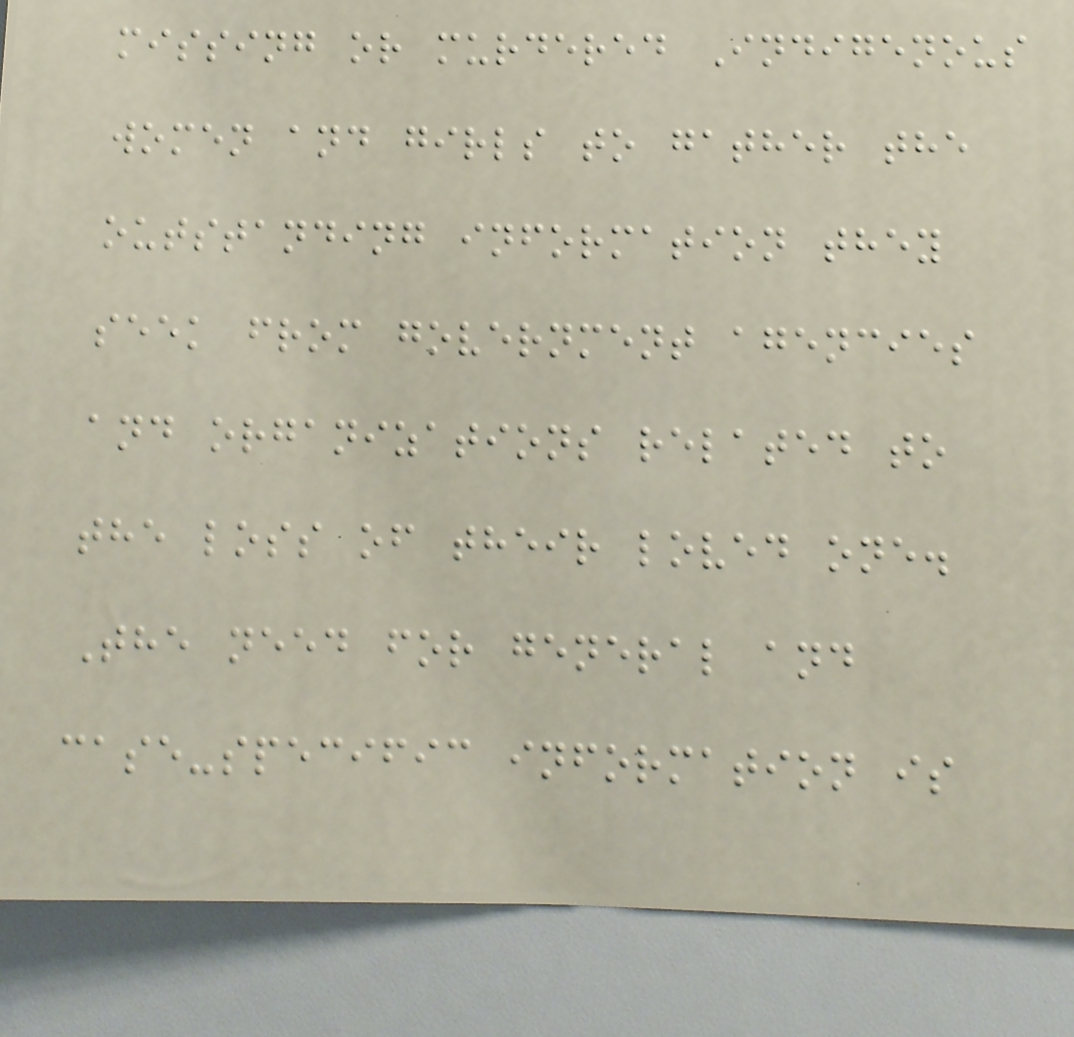missing or murdered Indigenous
women and girls to gather the
outstanding information they
seek from government agencies
and organizations related to
the loss of their loved one.
The need for general and
case-specific information is
